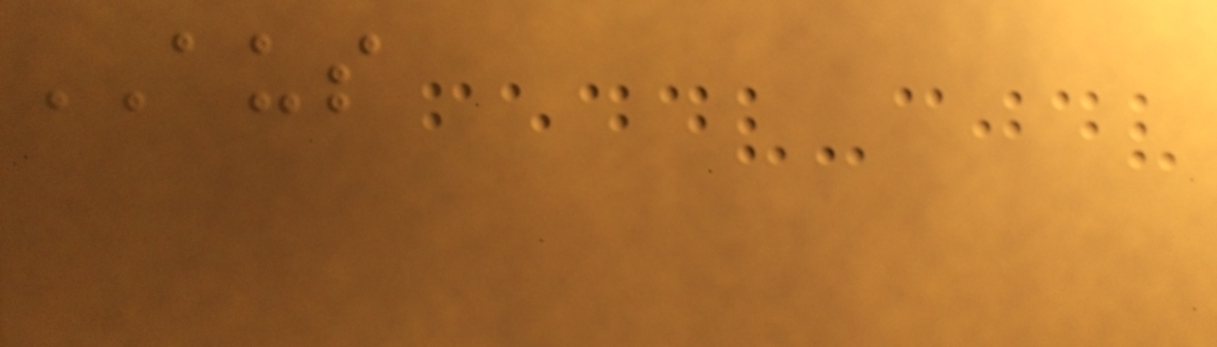AUS
